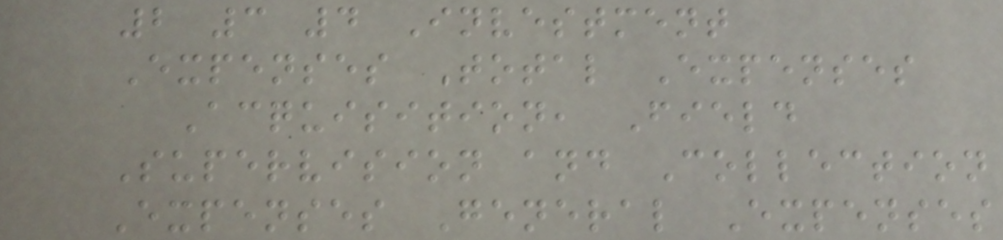2 3 4 Investment
Expenses Total Expenses
Acquisition, Field
Supervision and Collection
Expenses General Expenses
